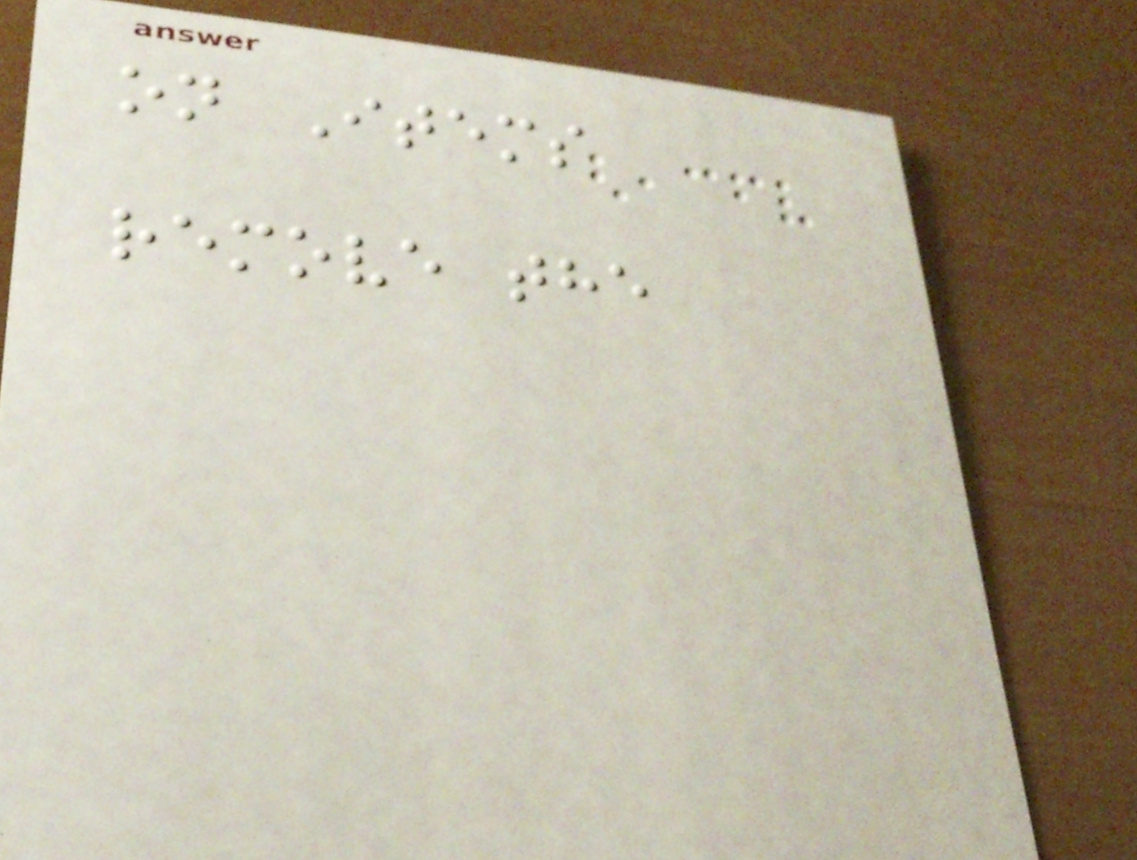on Items
remove the
